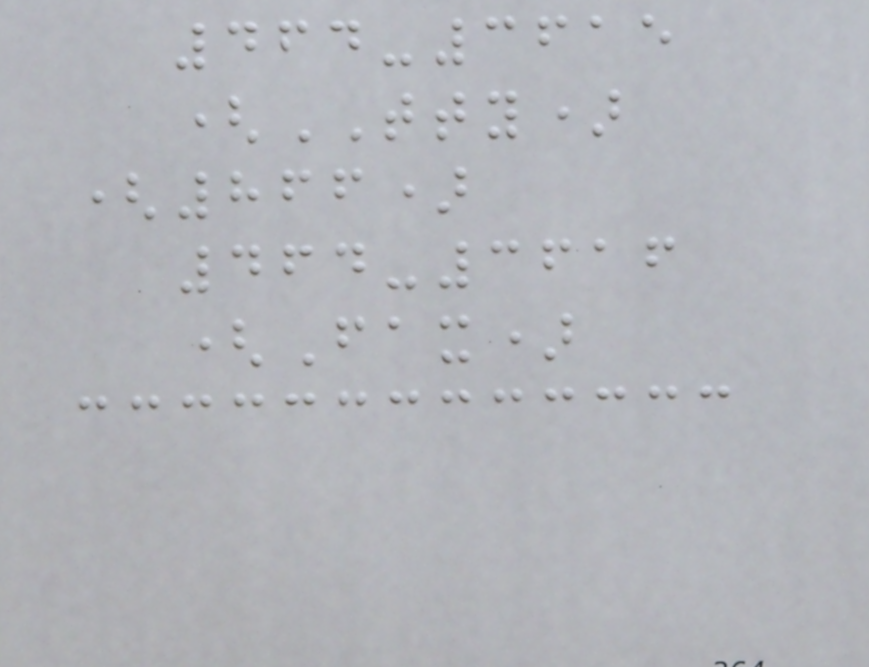464-3615
(TTY)
(866)
464-3616
(Fax)
